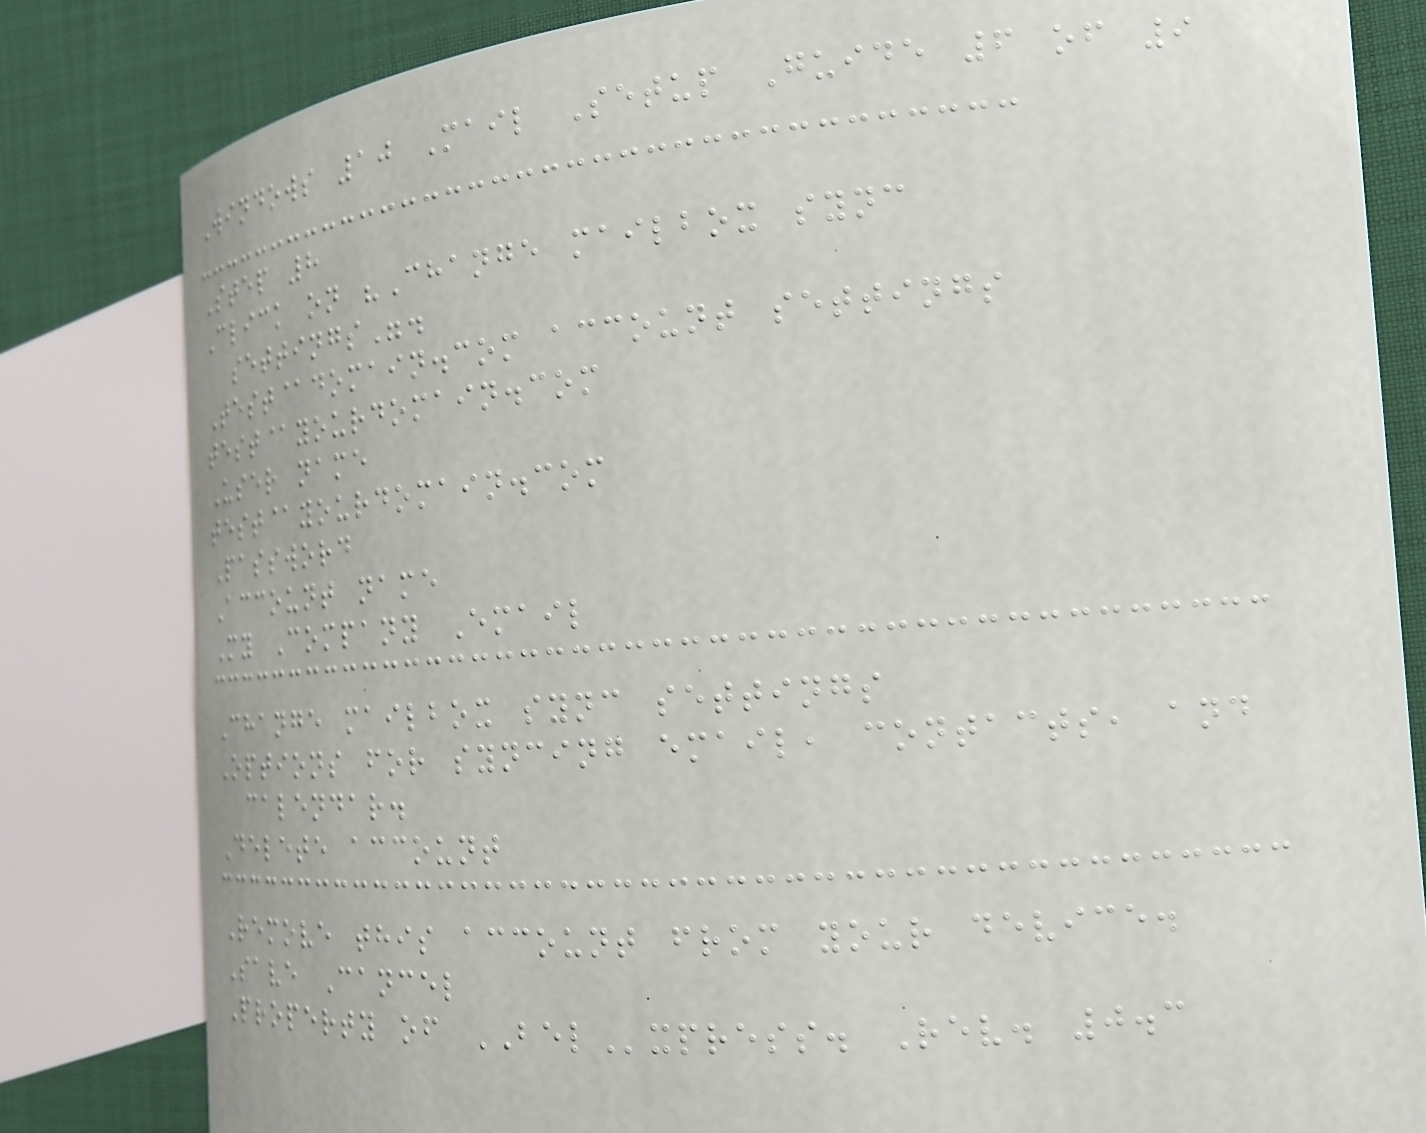Windows 10 Mail Setup Guide 6 of 9
Step 8
Click on "Change mailbox sync
settings".
Test@domain.com account settings
test@yourdomain.com
User name
test@yourdomain.com
Password
Account name
My Company Email
Change mailbox sync settings
Options for syncing email, contacts, and
calendar.
Delete account
Remove this account from your device.
Save Cancel
Property of BELxpress. Rev. 0.3
